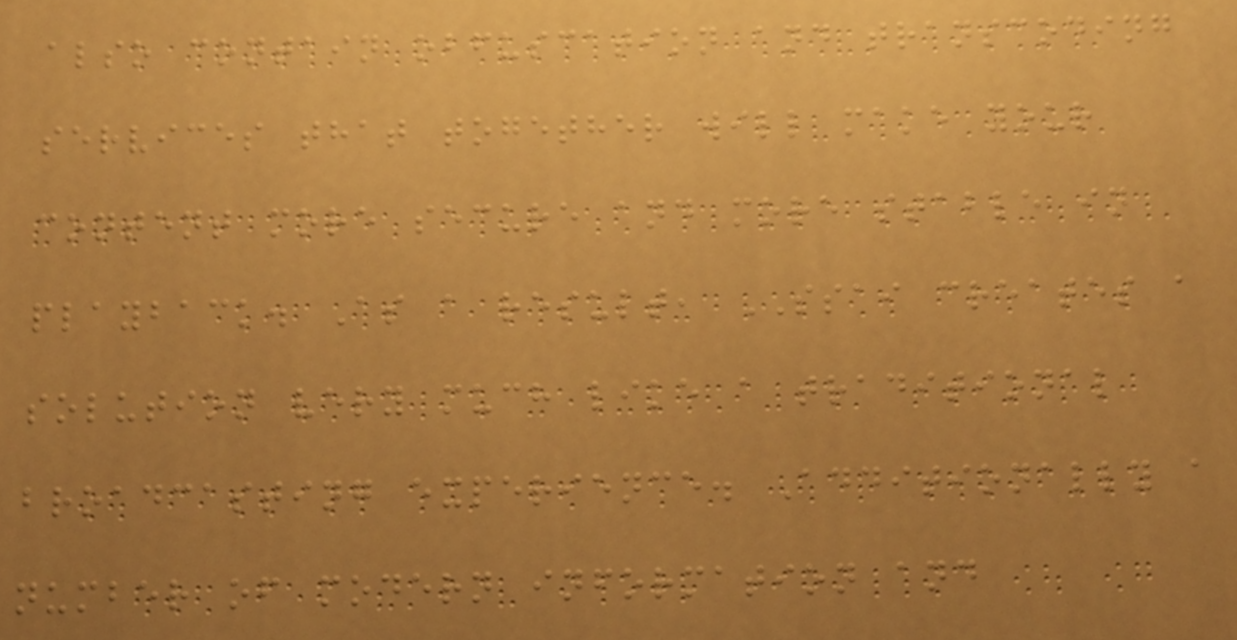also contain obfuscation and transcoding
services that together will make your
content more secure and more stable in
playback. As a result, SSAI creates a
solution very much like a traditional
broadcasting experience. Additionally a
number of modern information and
